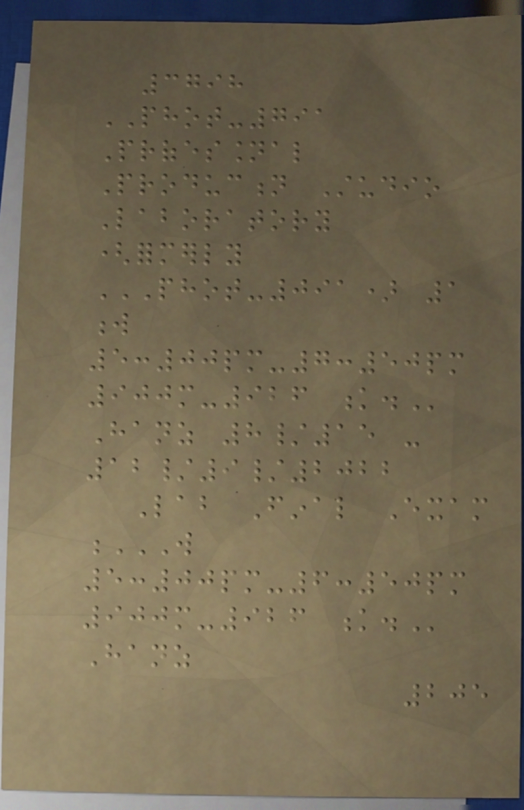3798
PHOT-791
Professional
Production Studio
Laboratory
(formerly
PHOT-091) 1
W
5:00PM-7:50PM
900M-926 K.
Hanz 8/15 -
12/9/2022
Lab Final Exam
W
5:00PM-6:50PM
900M-926 K.
Hanz
205
